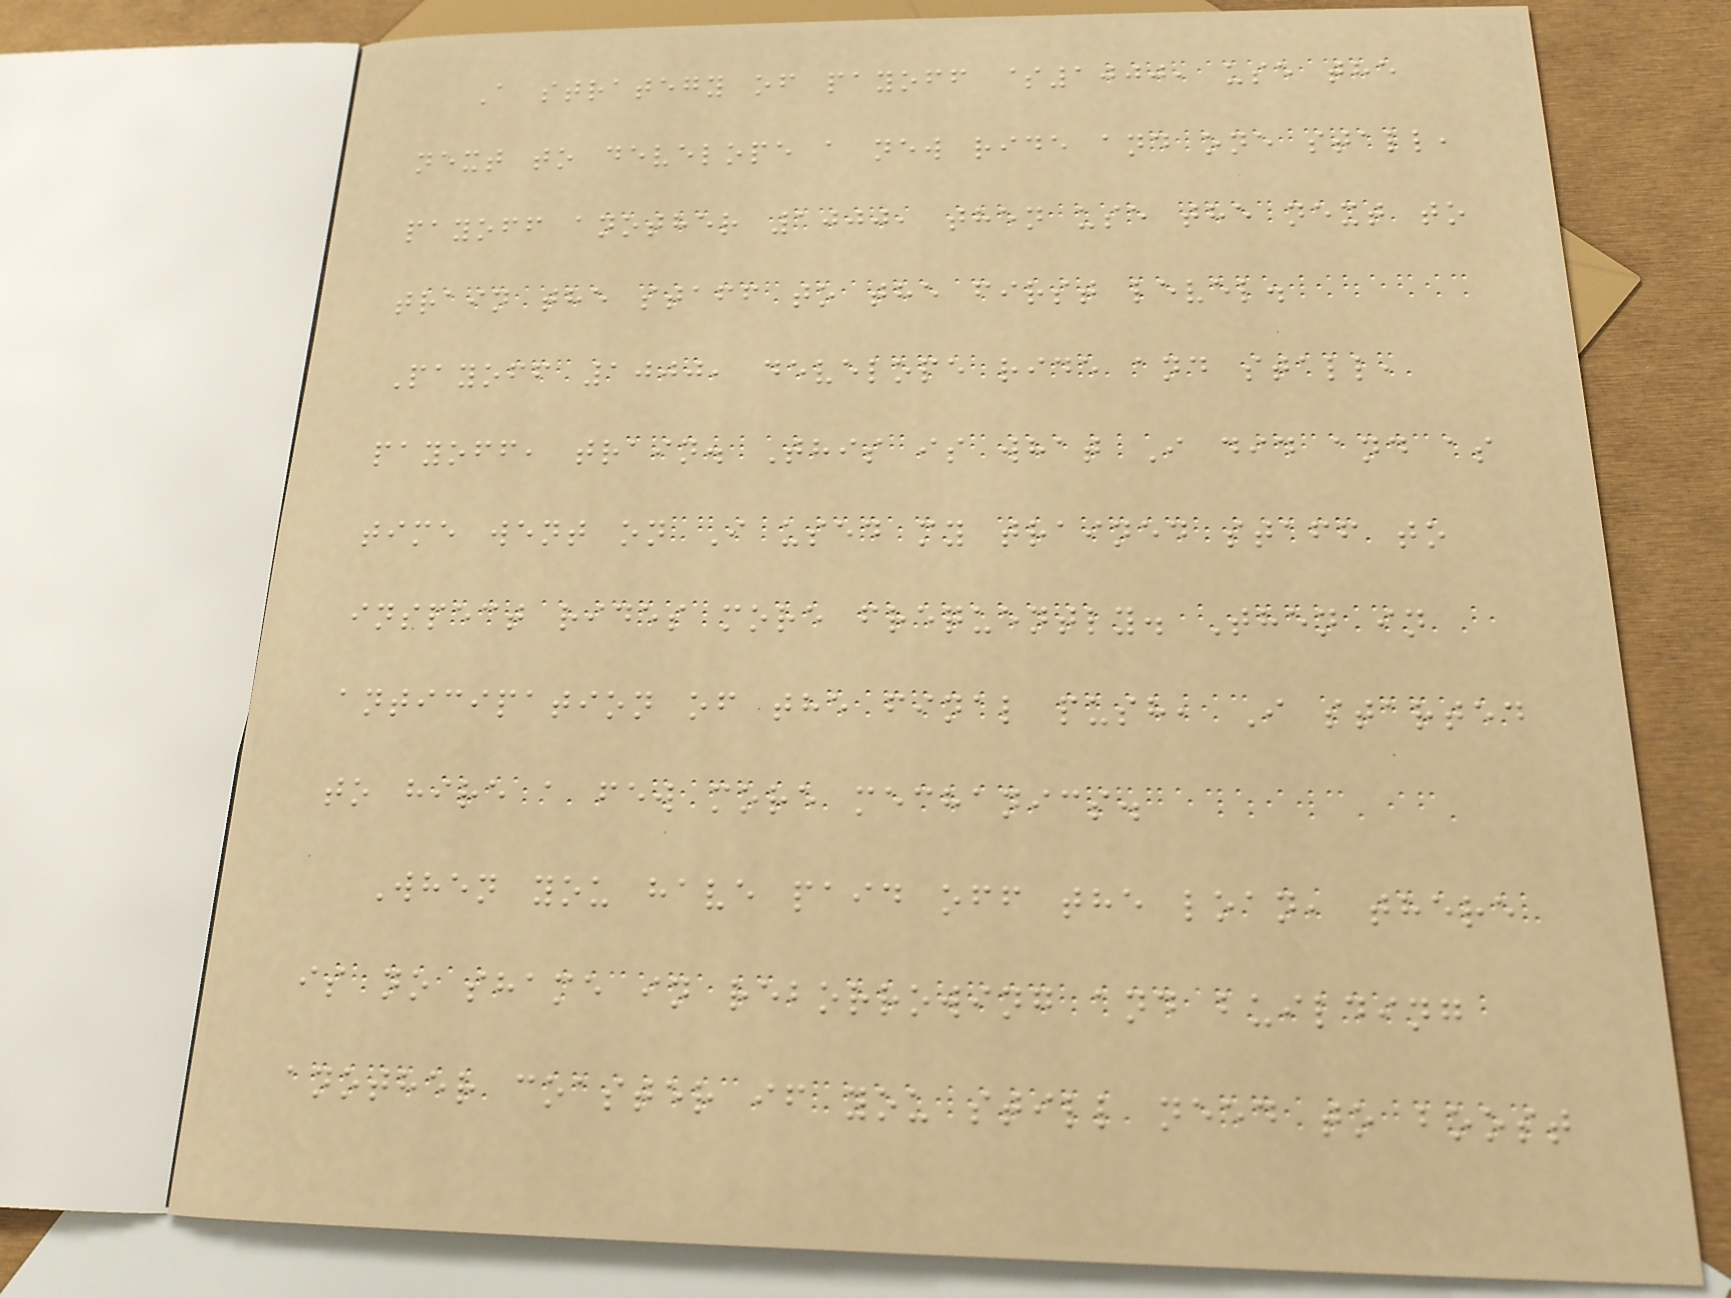A strategy of payoff $1000, use the
next to develope a new ride and one stall,
payoff another 1000, then use the next to
train the staff to the first level.
Payoff 1000, develope ride and stall,
payoff, train. This is what I did and as
time went on I used my trained staff to
inspect rides more frequently. Then in
anticipation of the final push, I started
to hire a few more mechanics.
When you have paid off the loan, there
is no shame in reborrowing and building
another coaster if you still need to boost
